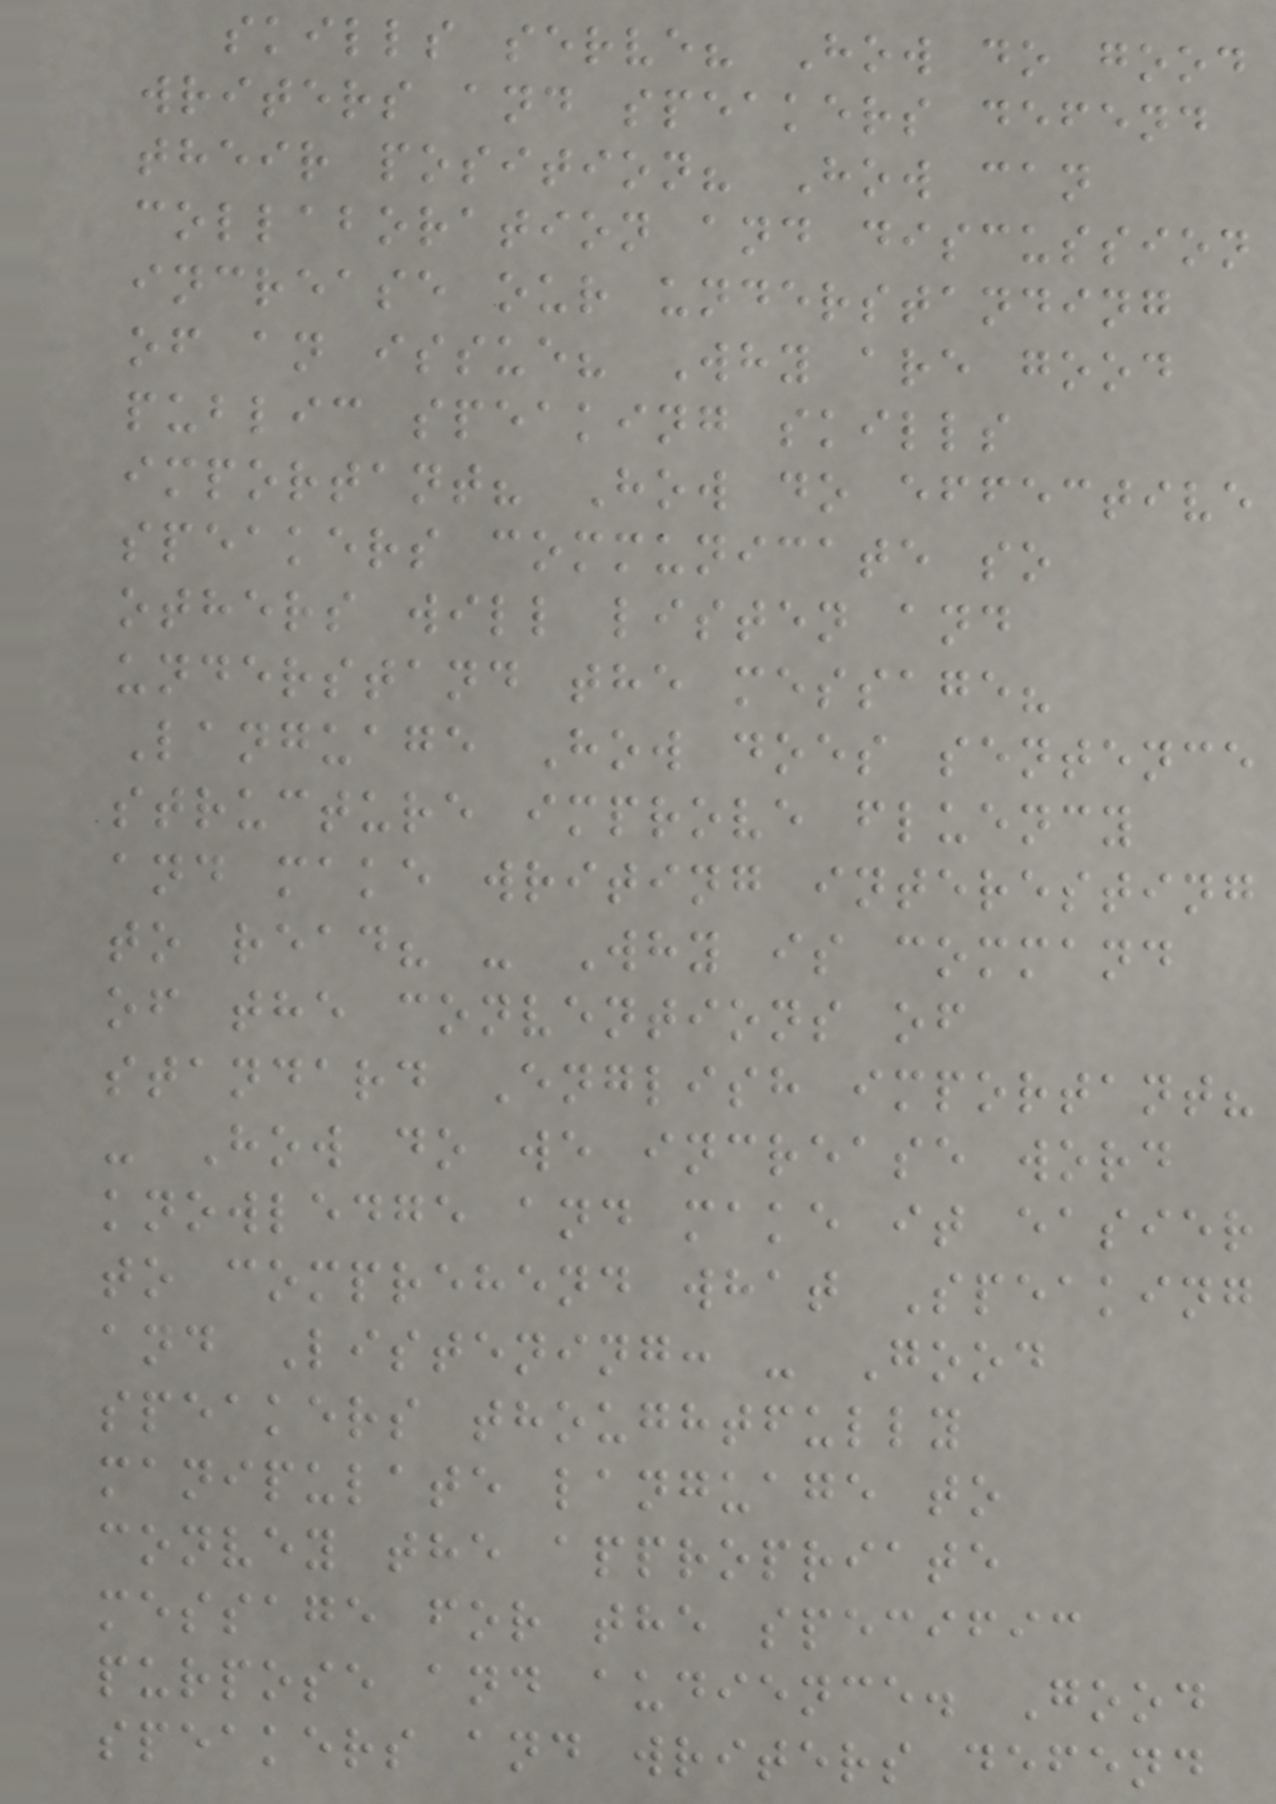skills serve? How do good
writers and speakers defend
their position? How can
collaboration and discussion
increase our understanding
of an issue? Why are good
public speaking skills
important? How do effective
speakers communicate so
others will listen and
understand the message?
Language How does sentence
structure improve fluency
and make writing interesting
to read? - Why is command
of the conventions of
standard English important?
- How do we increase word
knowledge and make it easier
to comprehend what Speaking
and Listening: - Good
speakers thoughtfully
manipulate language to
convey the appropriate
message for the specific
purpose and audience. Good
speakers and writers defend
